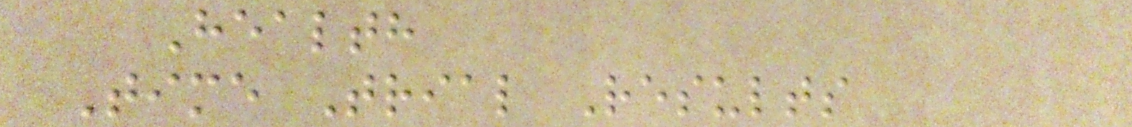Health
Time Trial Results
